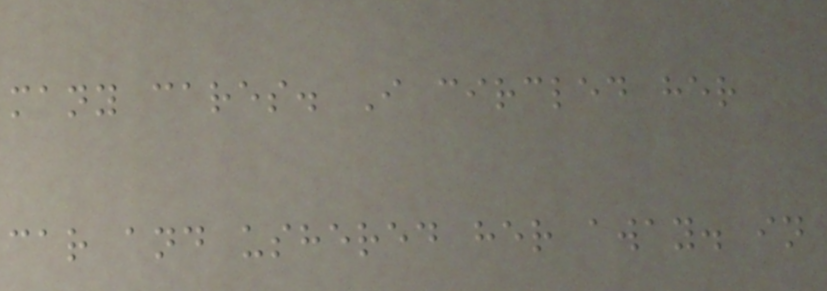many cares. I circled her
car and ushered her away. in
